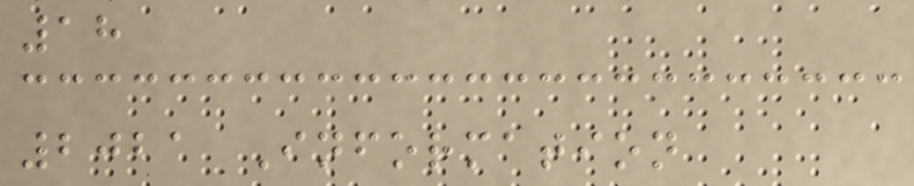18
2021 Information
